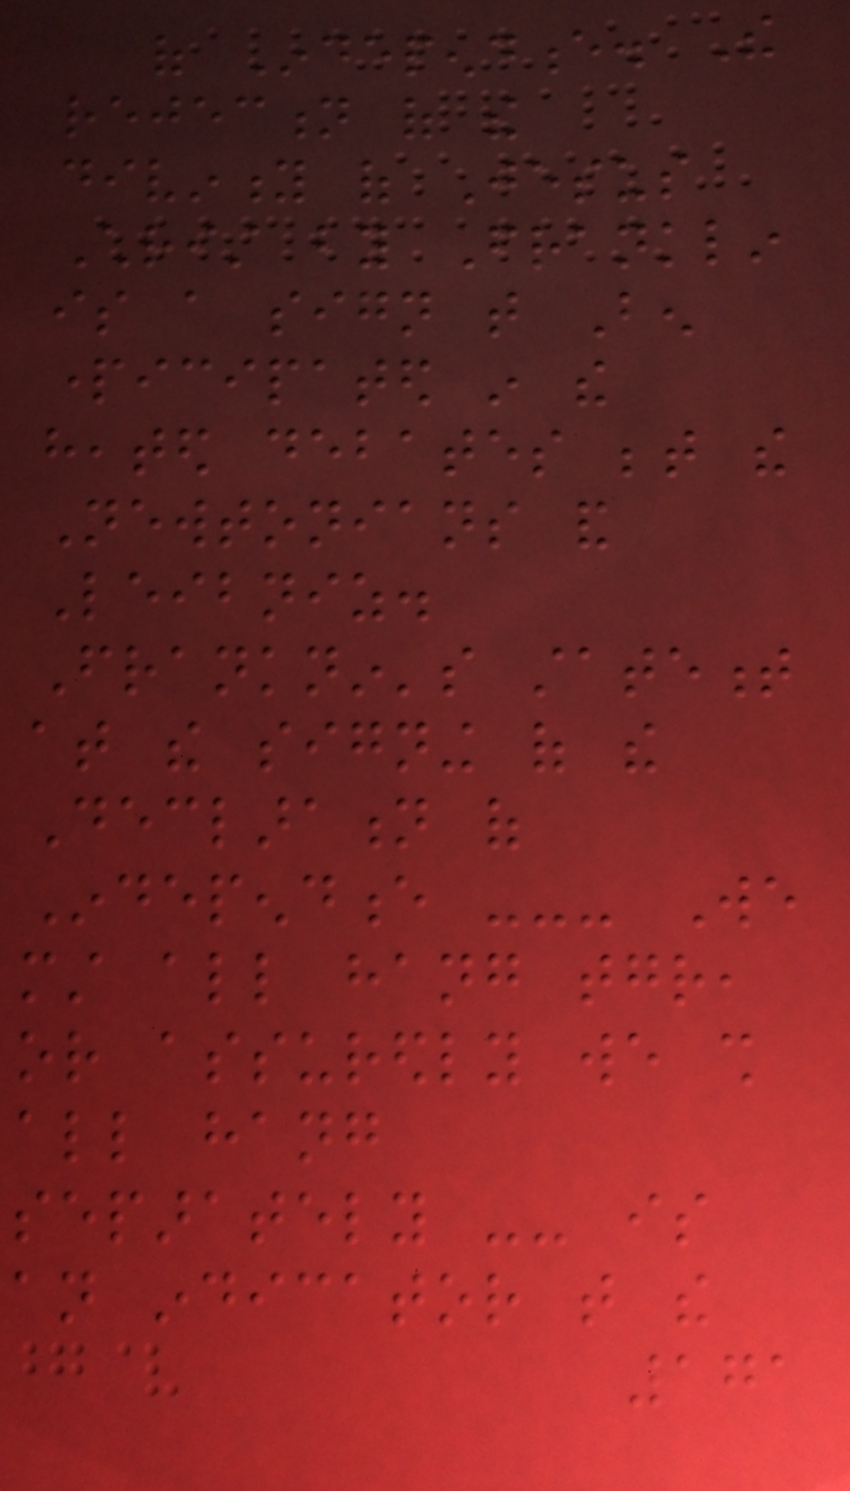of Independence. The
rejection of the
divinity of Jesus
Christ by Franklin
is a sign that Ben
participated in the
heated debates between the
Newtonians and
Leibniz.
Franknin's statement
at the signing of the
Declaration of
Independence --- We
must all hang together,
or assuredly we shall
all hang
separately -- is
an indicator that the
171
